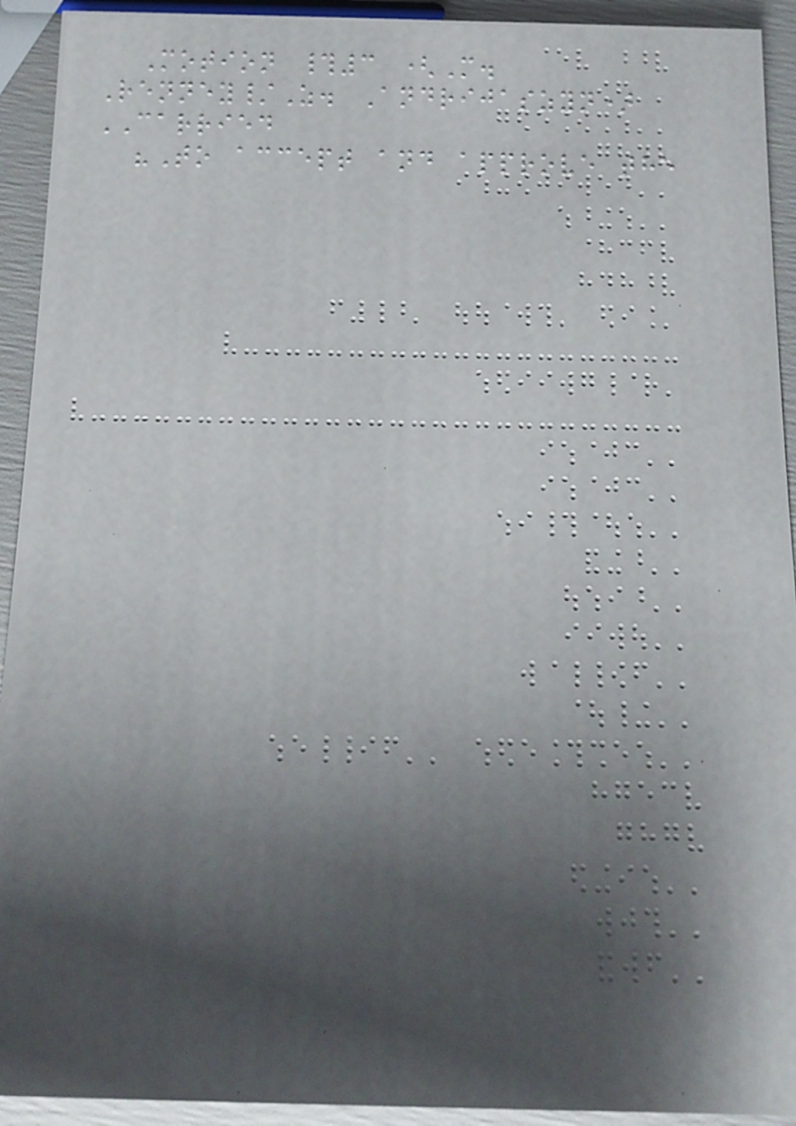Motion #3 (M.
Renney/Z. Andrijaszyn)
CARRIED
"To accept and approve the
